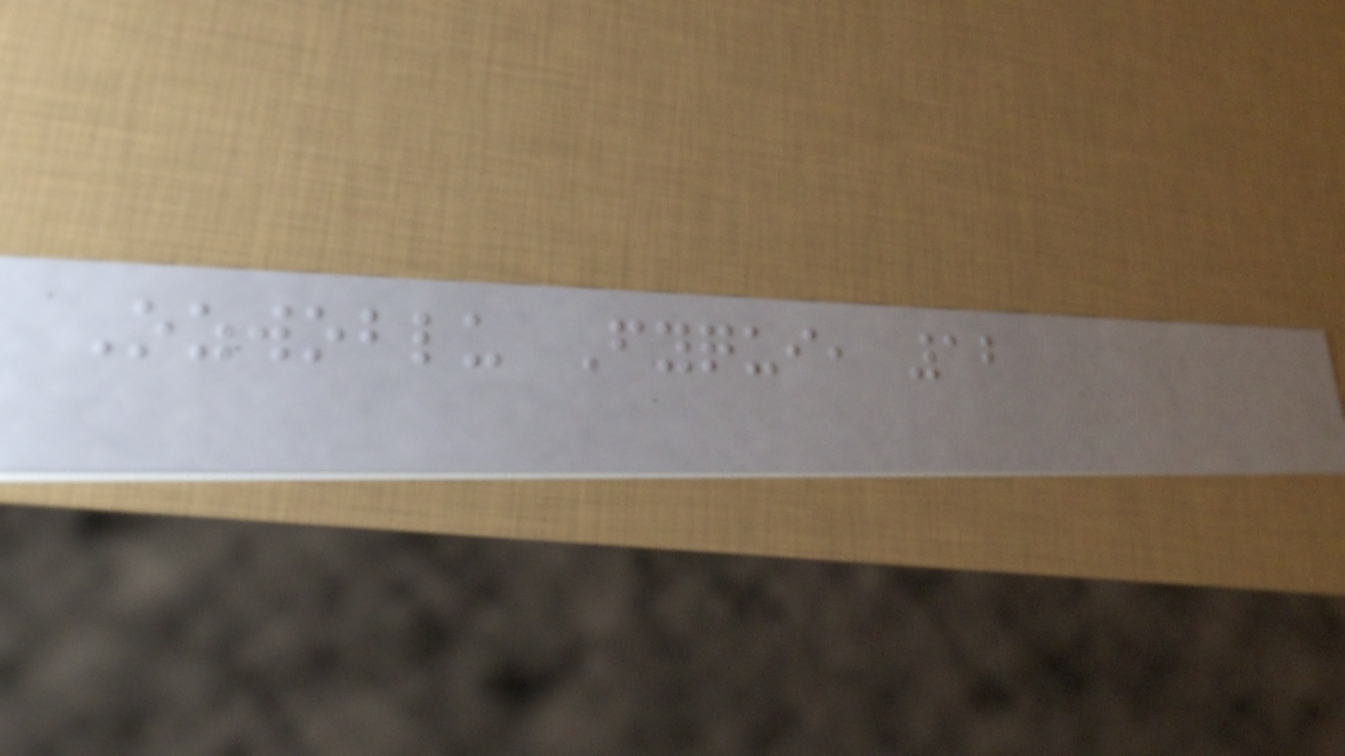Ozwoblu Fyqui, 12
